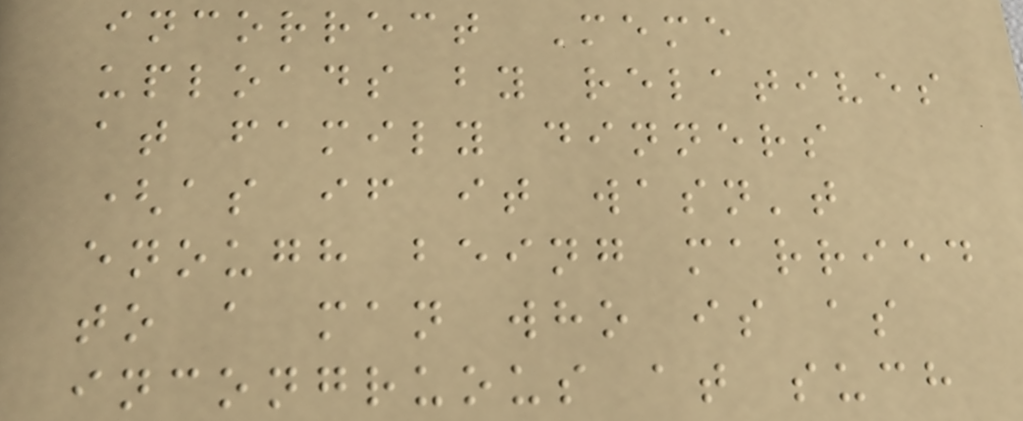incorrect Meme
uploads by relatives
at family dinners
(as if it wasn't
enough being married
to a man who is as
incongruous at such
